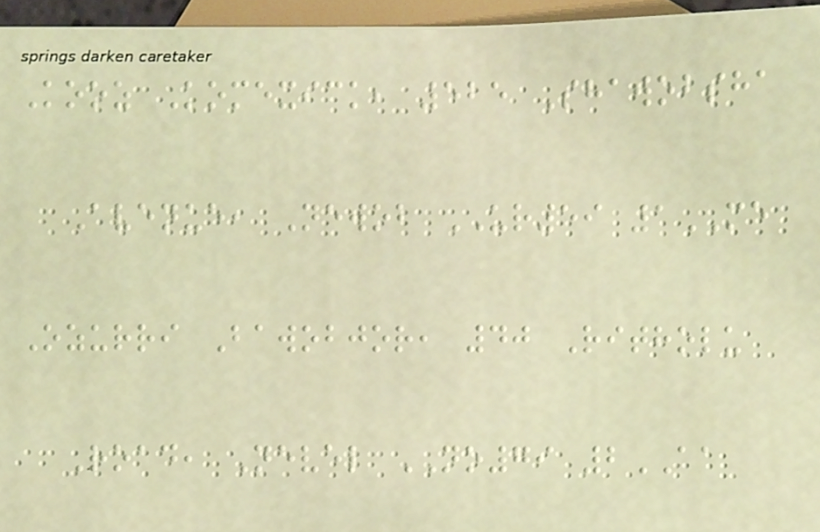Kooz Komexick, 525 Shawobsha
Avenue, Newob UR59 1ME
Ozurri Bawobjor, 40 Ritholu
Road, Nevel NO79 2AA
